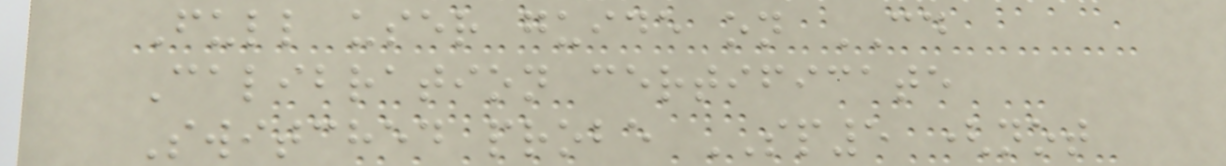Full user guide on CD
Calibration certificate
Switched probe SP5 (not
